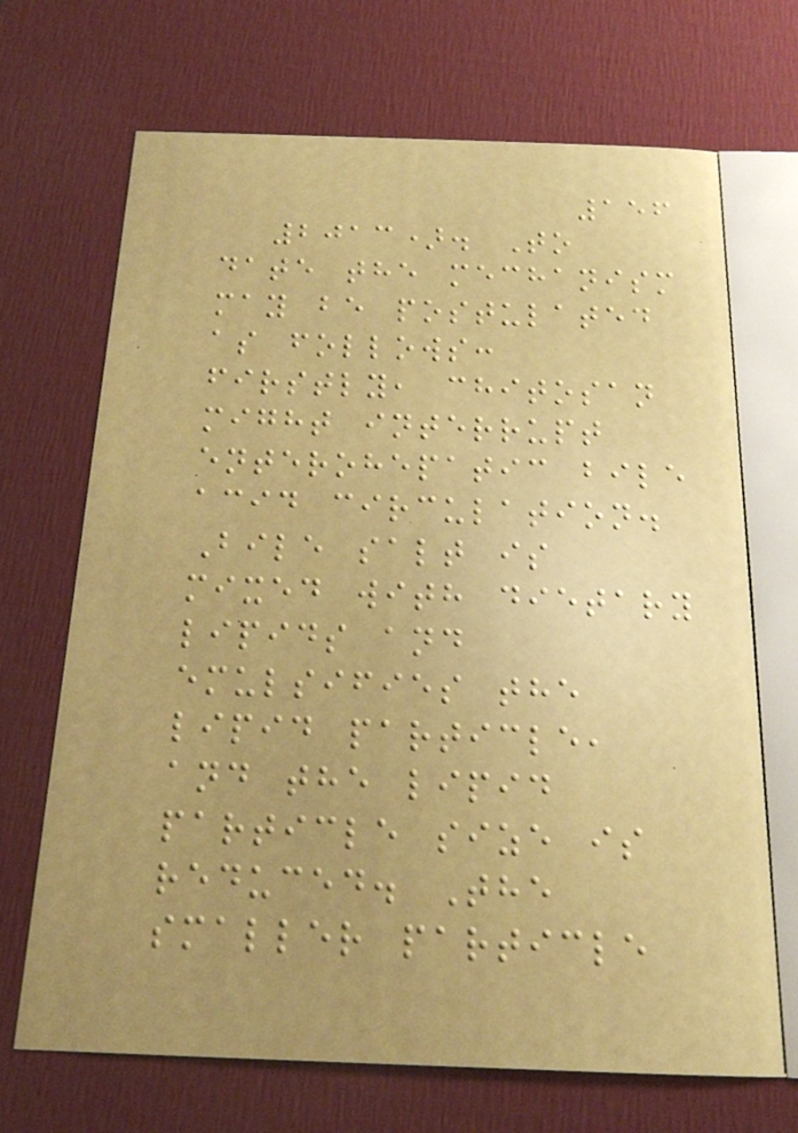156
2013). To
date the mechanism
may be postulated
as follows:
firstly, chitosan
might interrupt
enterohepatic bile
acid circulation.
Bile salt is
mixed with dietary
lipids and
emulsifies the
lipid particle,
and the lipid
particle size is
reduced. The
smaller particle
